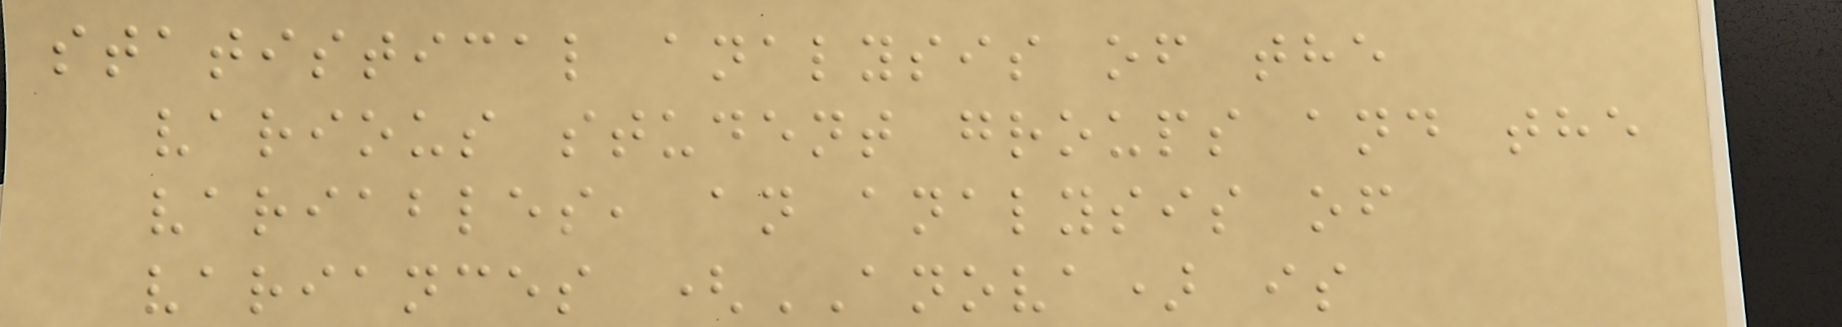statistical analysis of the
various student groups and the
variables, an analysis of
variances (ANOVA) is
